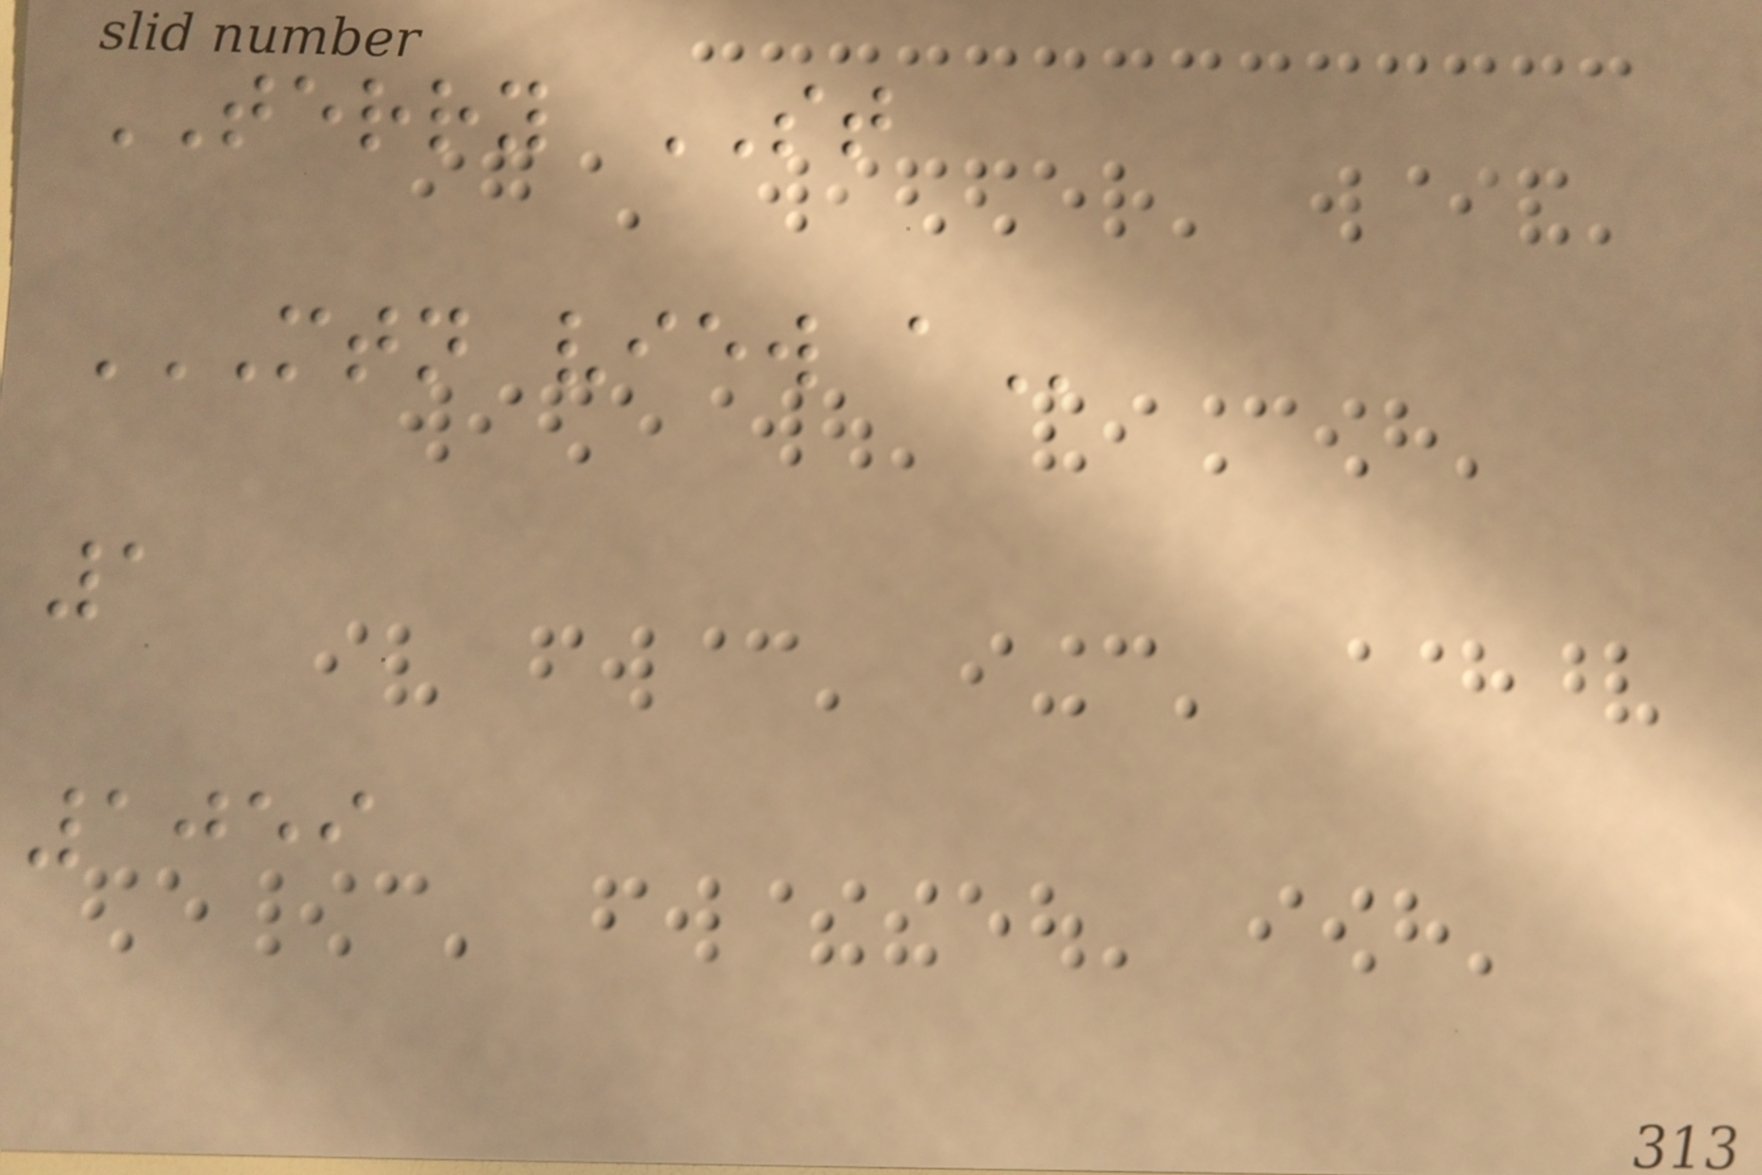TERRY ST
MTN VIEW A
1
1059
